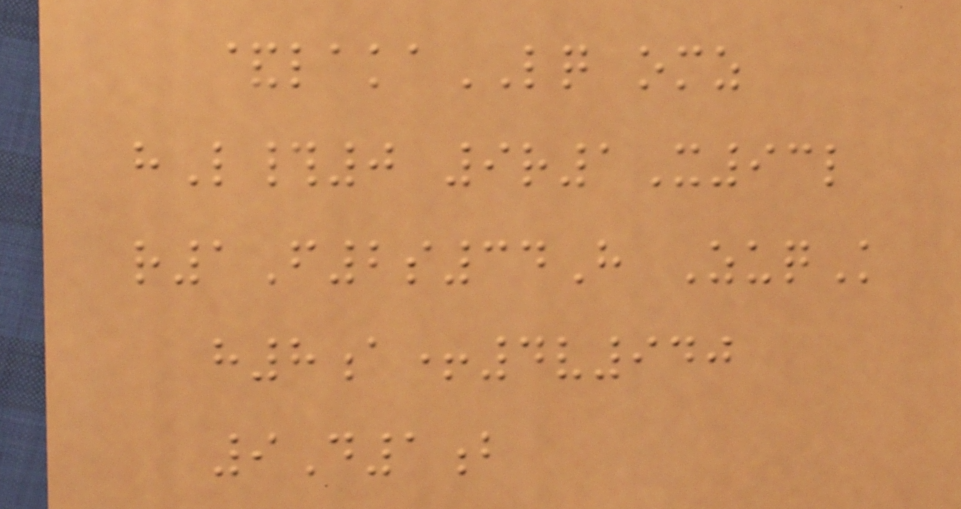&lakaLQ omz
hL#0 9r1X93l
r1F2s34H ZuqK
h8a+4v940
9D1b
